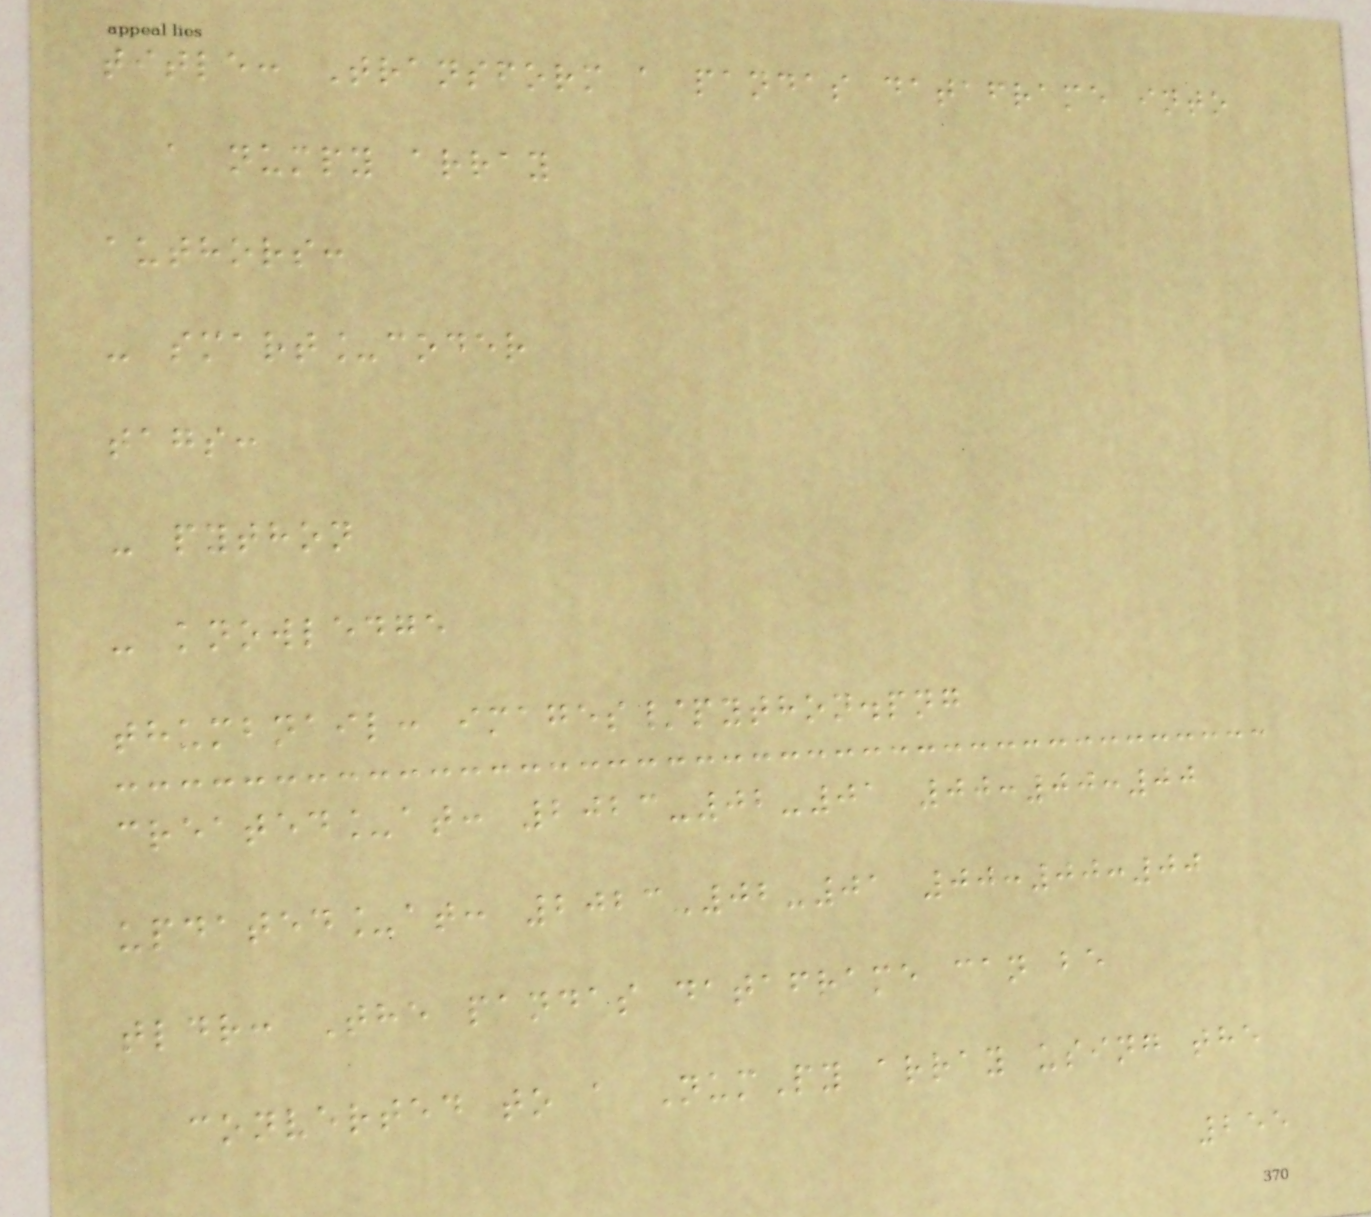title: Transform a pandas dataframe into
a numpy array
authors:
- smart_coder
tags:
- python
- knowledge
thumbnail: images/python.png
created_at: 2023-02-01 00:00:00
updated_at: 2023-02-01 00:00:00
tldr: The pandas dataframe can be
converted to a NumPy array using the
255
